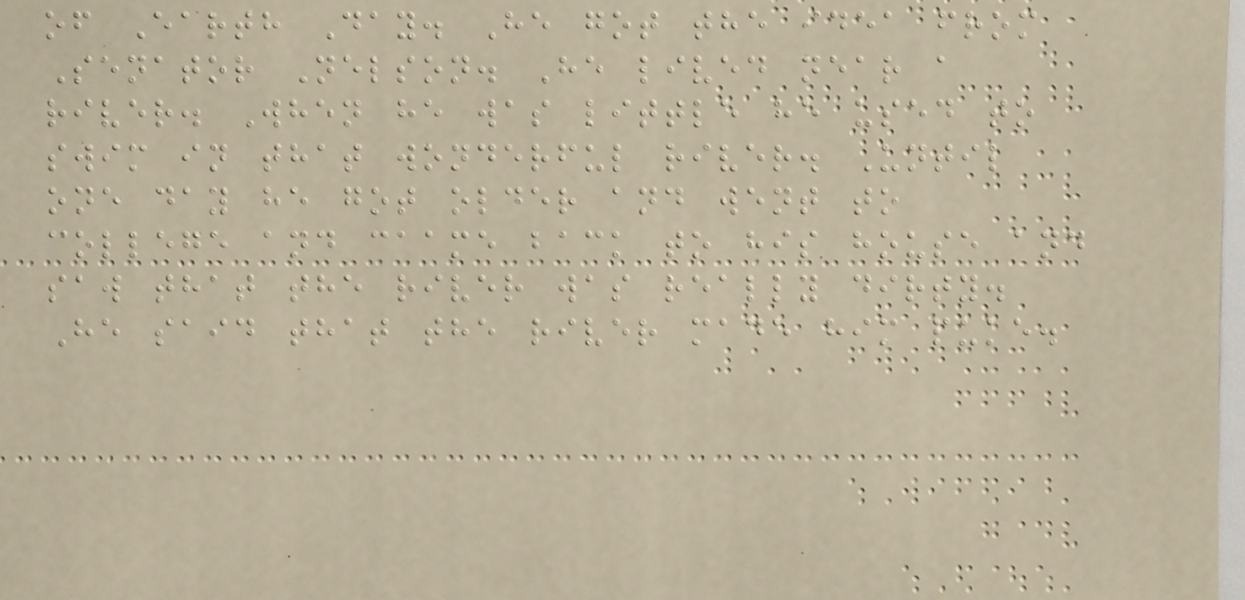of Earth Day. He got the idea from
Senator Nelson. He lived near a
river. When he was little he used to
swim in that wonderful river. Until
one day he got older and went to
college and caame back to his house and
saw that the river was really dirty.
He said that the river made him puke.
